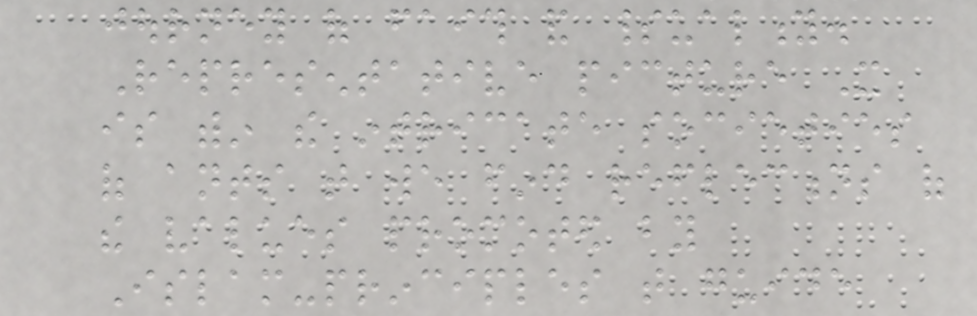journey of faith and spirituality.
Representative picture It
is within the intricate societies
of ants that we find reflections of
the values promoted by
Islam-principles that guide
